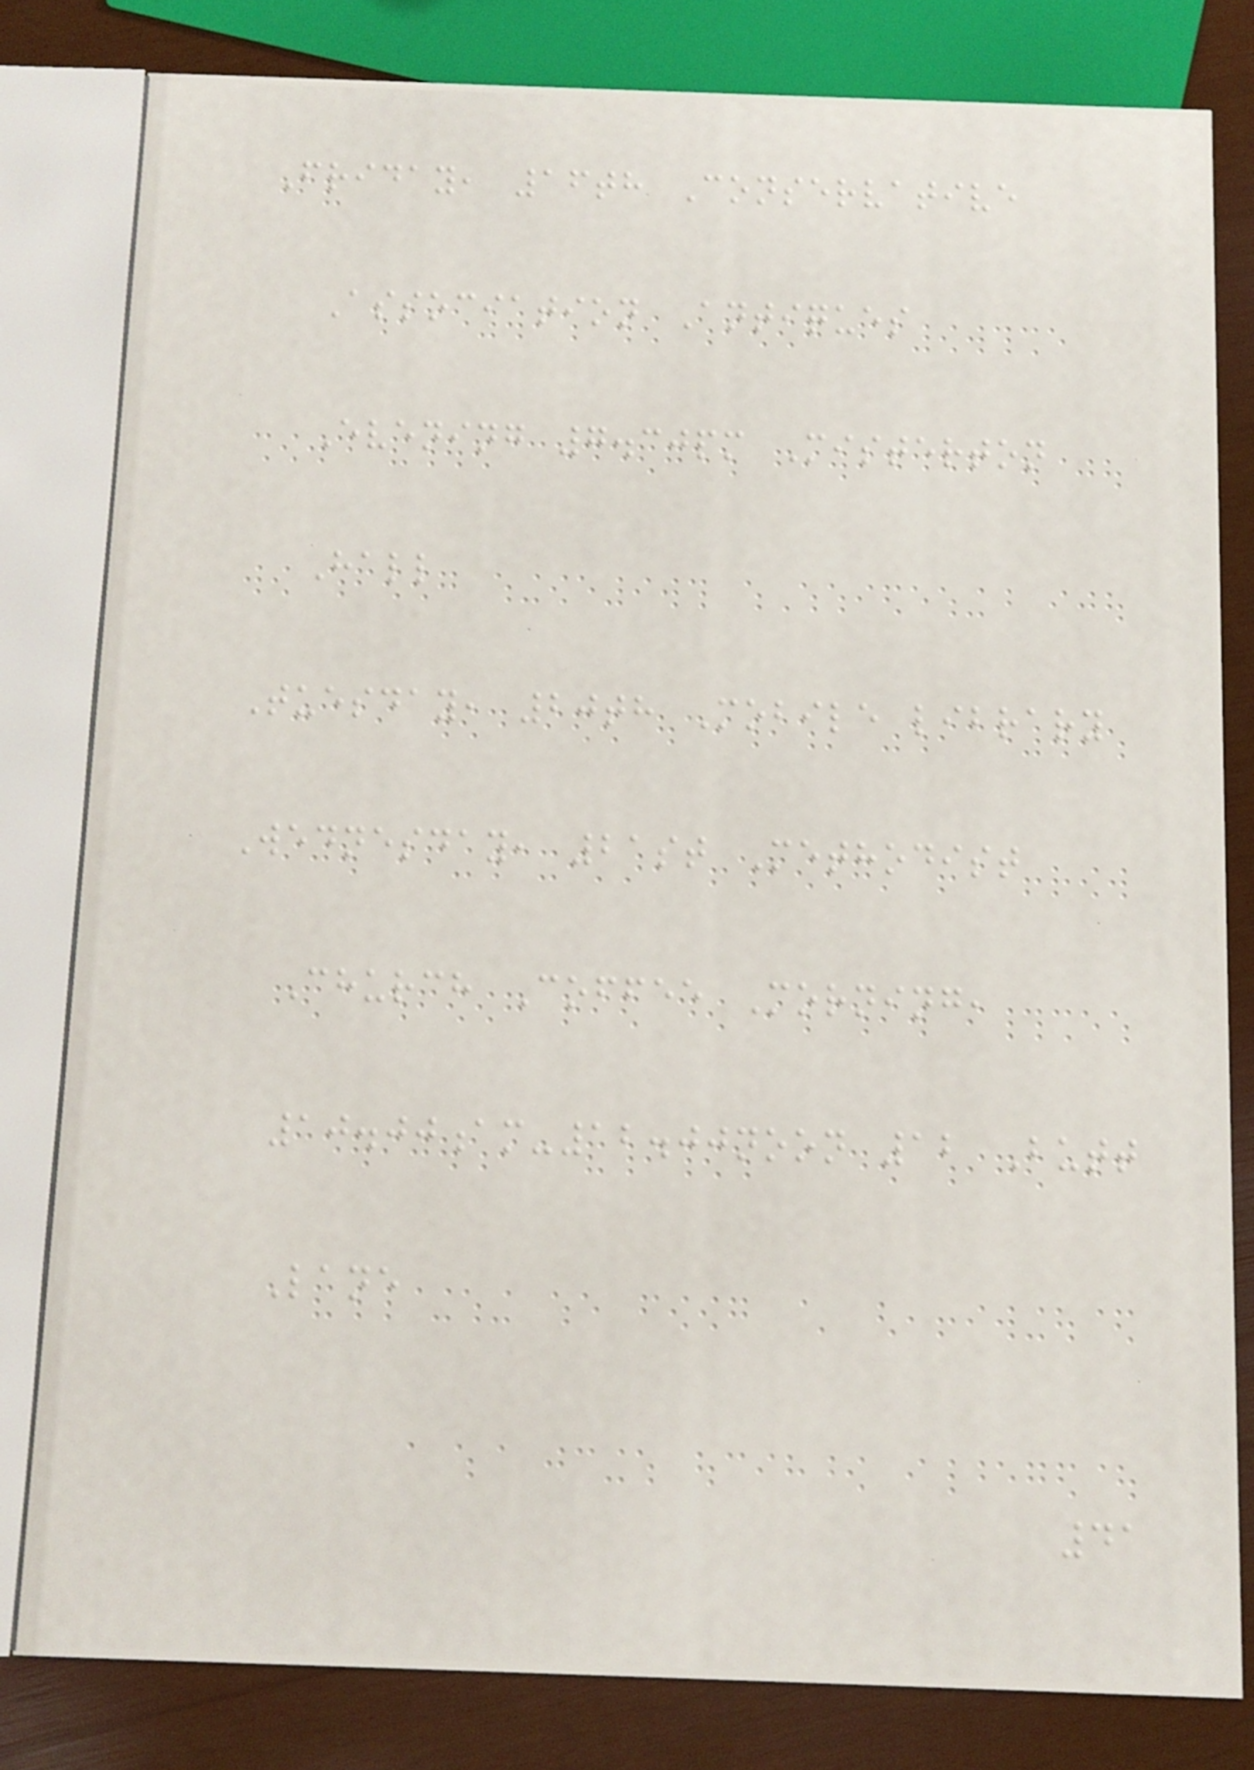Friday, 16th Conservative
Association Antiques
Evening 7.30pm Misterton
Hall
Tuesday, 20th Mobile library
Wednesday, 21st Methodist
Church Coffee Morning,
10.00am-12.00noon 12 Butt
Lane
41
